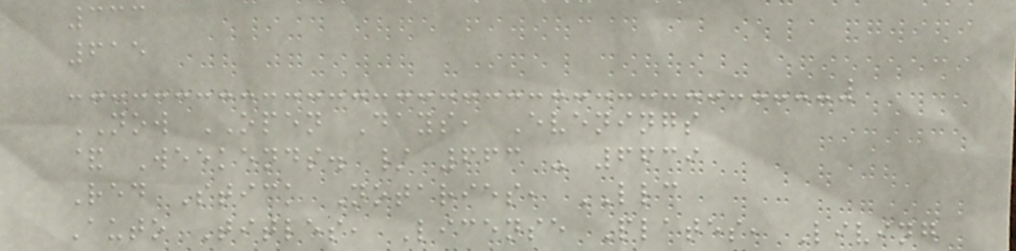333
615
NOW OPEN Days, Evenings
& Weekends. / 663 - 6639
Red Stick Notaries, LLC
Auto Titles, License Plates, Living
